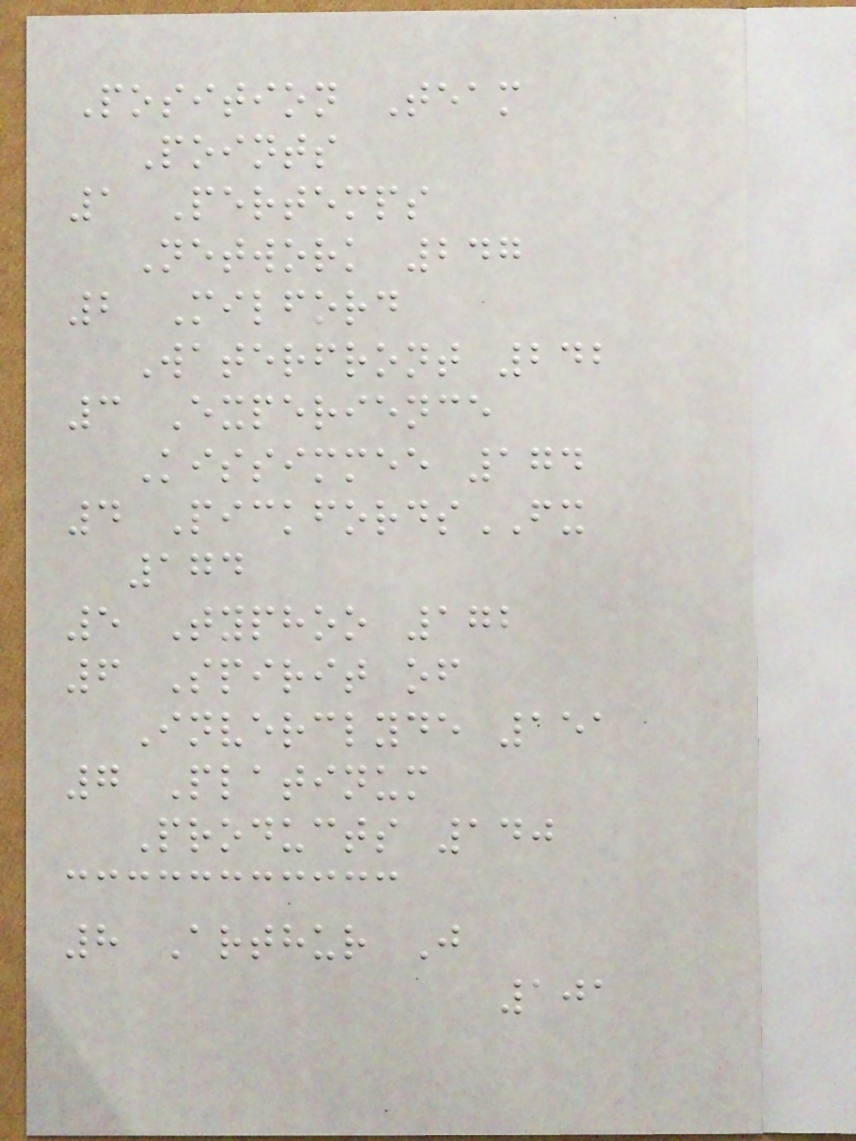Position Team
Points
1 Pertemps
Network 247
2 Milford
Waterfront 242
3 Experience
Kissimmee 174
4 PickfordsFX
174
5 Typhoo 172
6 Spirit of
Inverclyde 151
7 Platinum
Products 140
8 Arthur J
101
